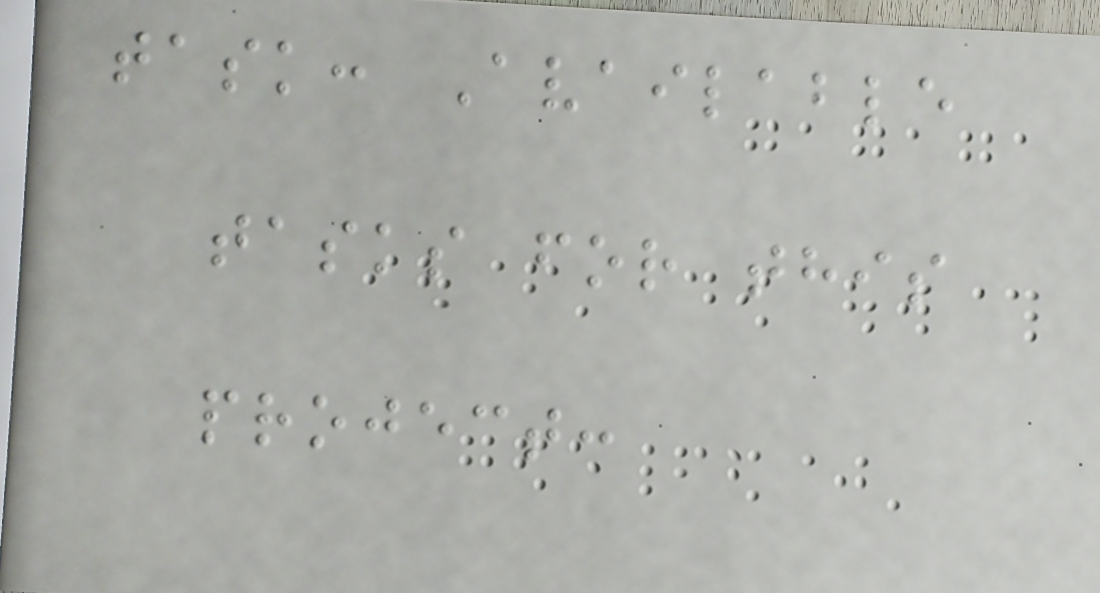task: Available
tasks for this
project:
